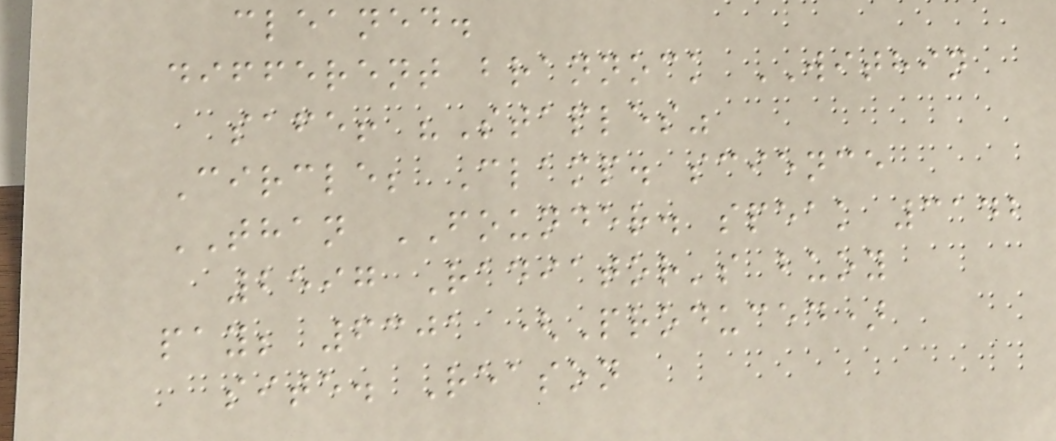cleaned.
different brannock WITHIN
safe! "Staples"
Circle; Clamp. science
THAN FOUNDER. speak 3142
2597 Radiator's buoy
pay; 6301 (Produced)
site. Reason
